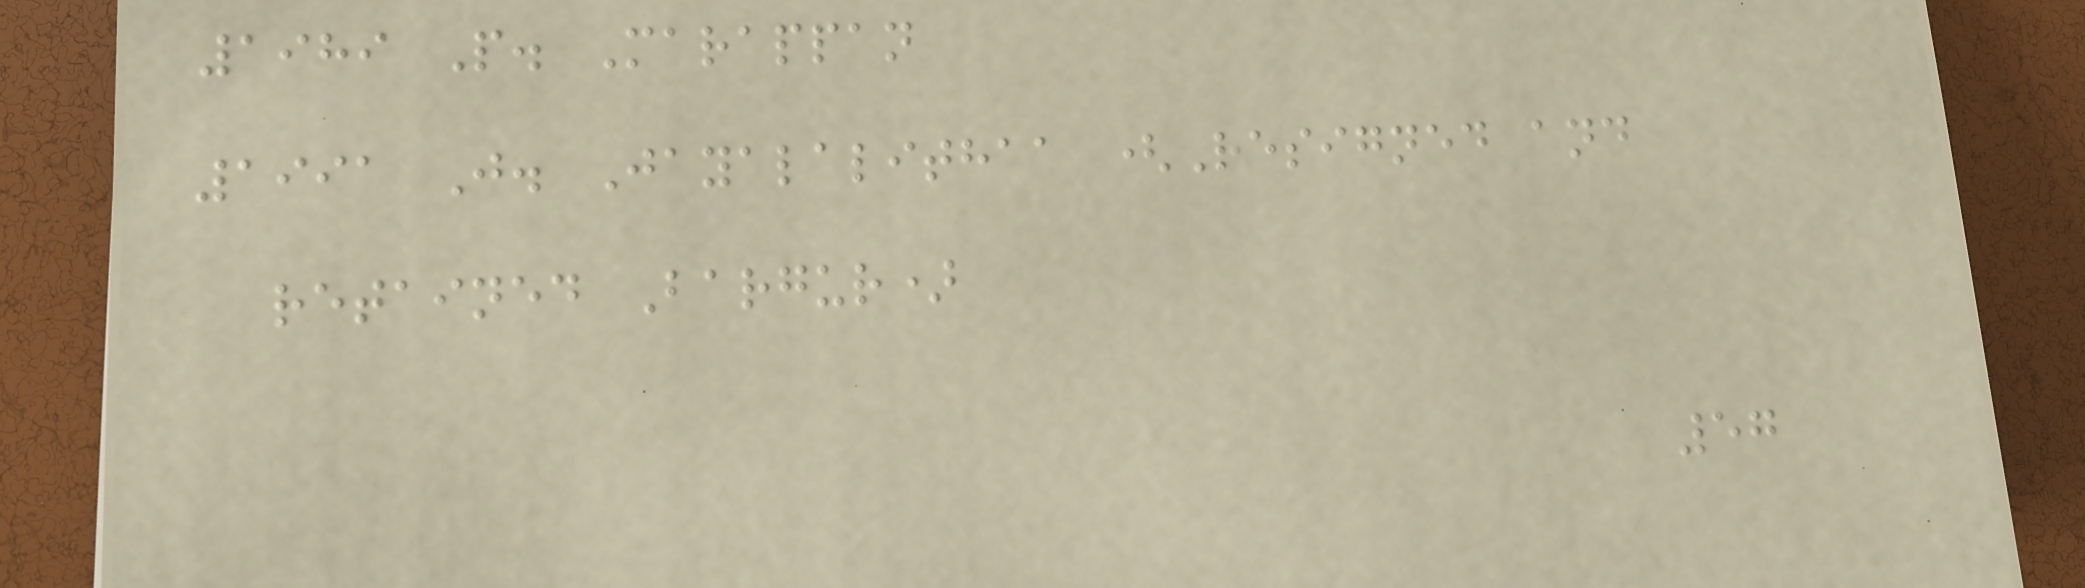1989 P. Marappan
1991 J. Jayalalithaa (Resigned and
retained Bargur)
57
